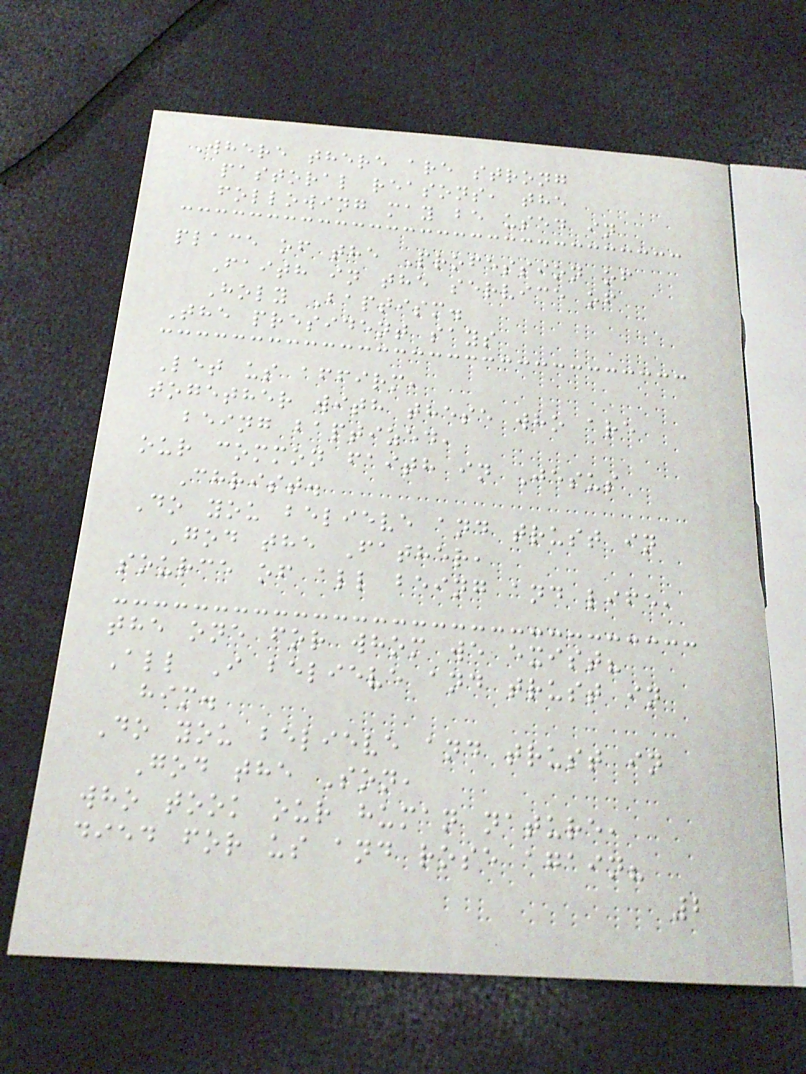Where there are strong
pastoral reasons, the
following may be used in
place of the Profession of
Faith in the service of
Holy Baptism.
The president says
Let us affirm,
together with these who are
being baptized,
our common faith in Jesus
Christ.
Do you believe and trust in
God the Father,
source of all being and life,
the one for whom we exist?
All I believe and trust in
him.
Do you believe and trust in
God the Son,
who took our human nature,
died for us and rose again?
2
